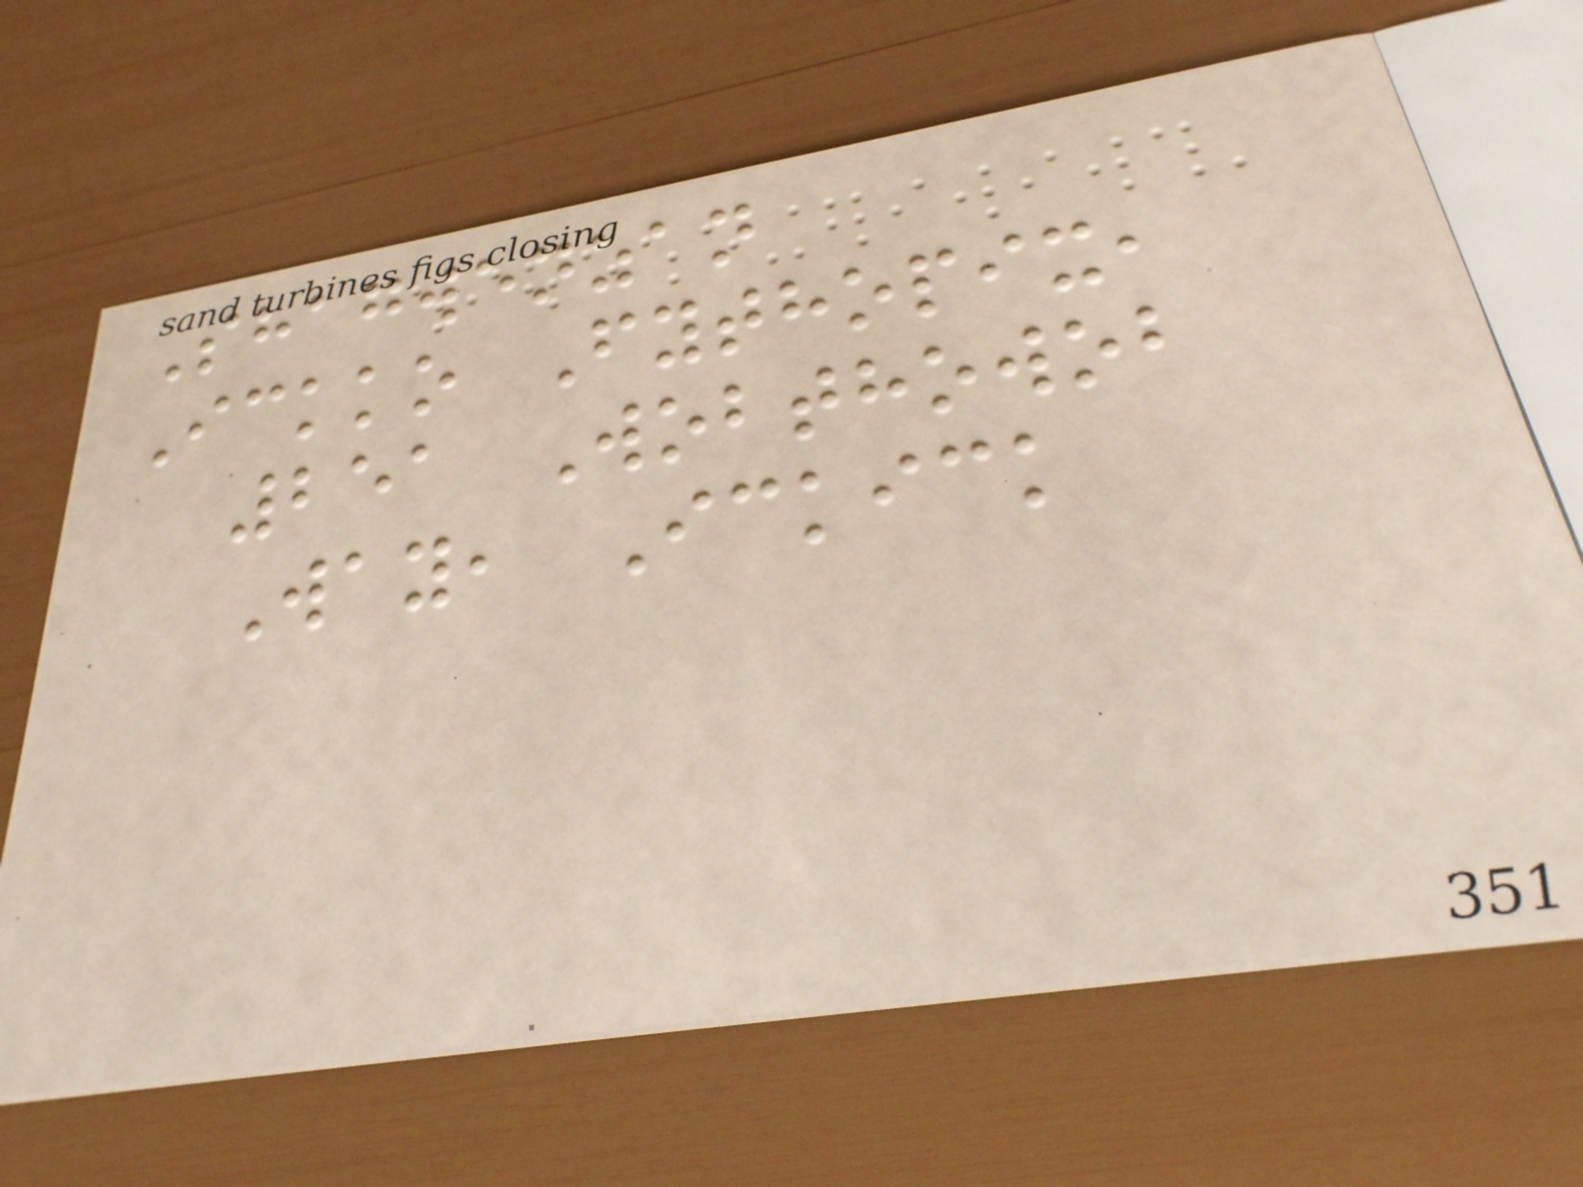Shagwenzan
Ickko Fythopix,
251 Wobthowob
Way, Ickick
